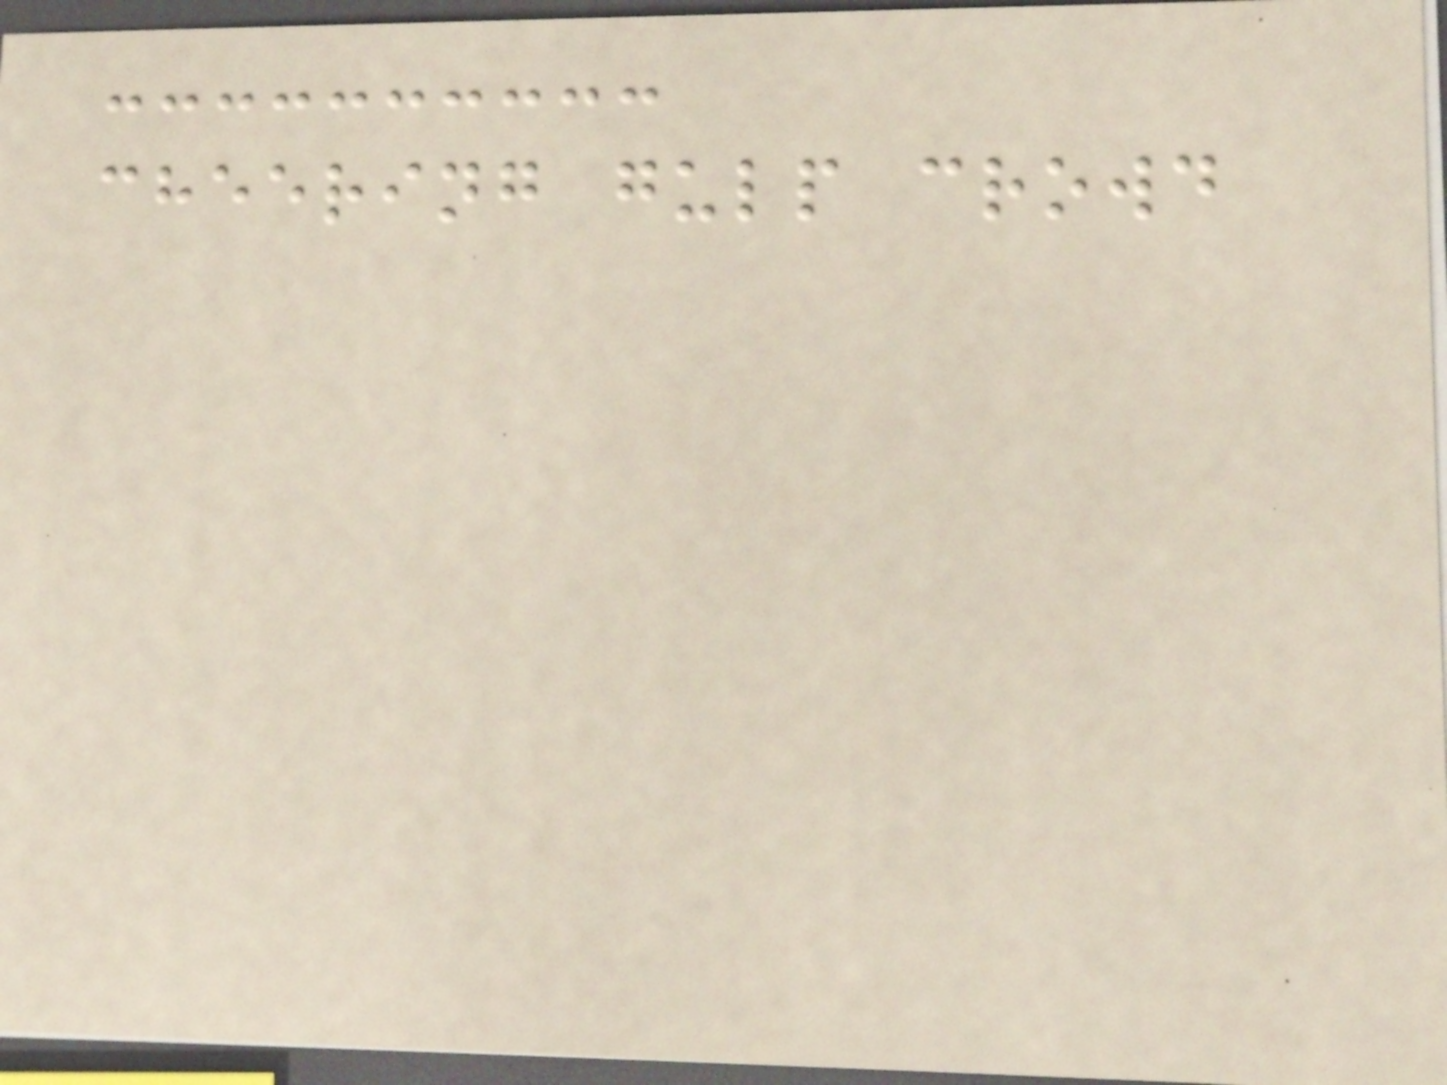cheering gulp crowd
